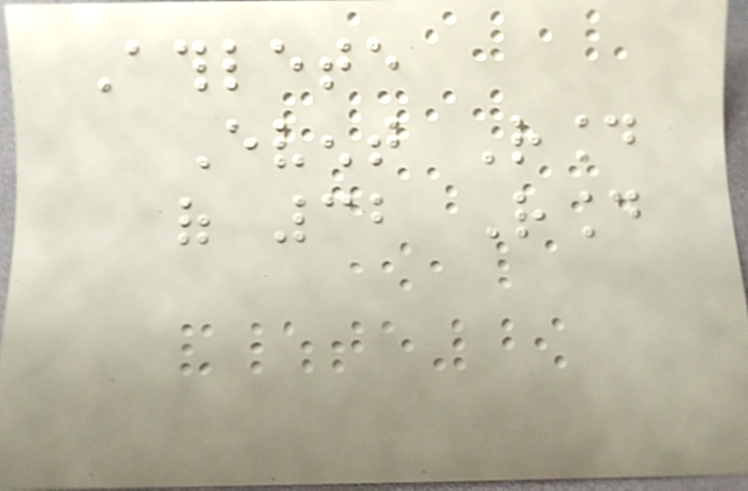Athlete
Event Round
of 32 Round
